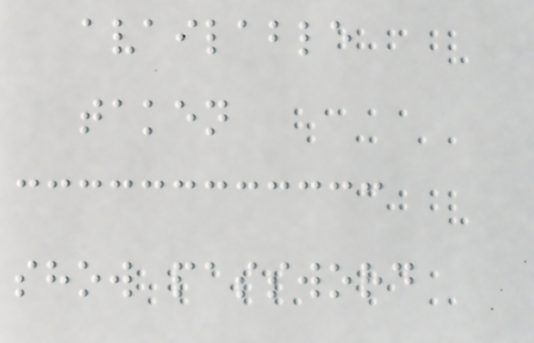available
taken
show password
